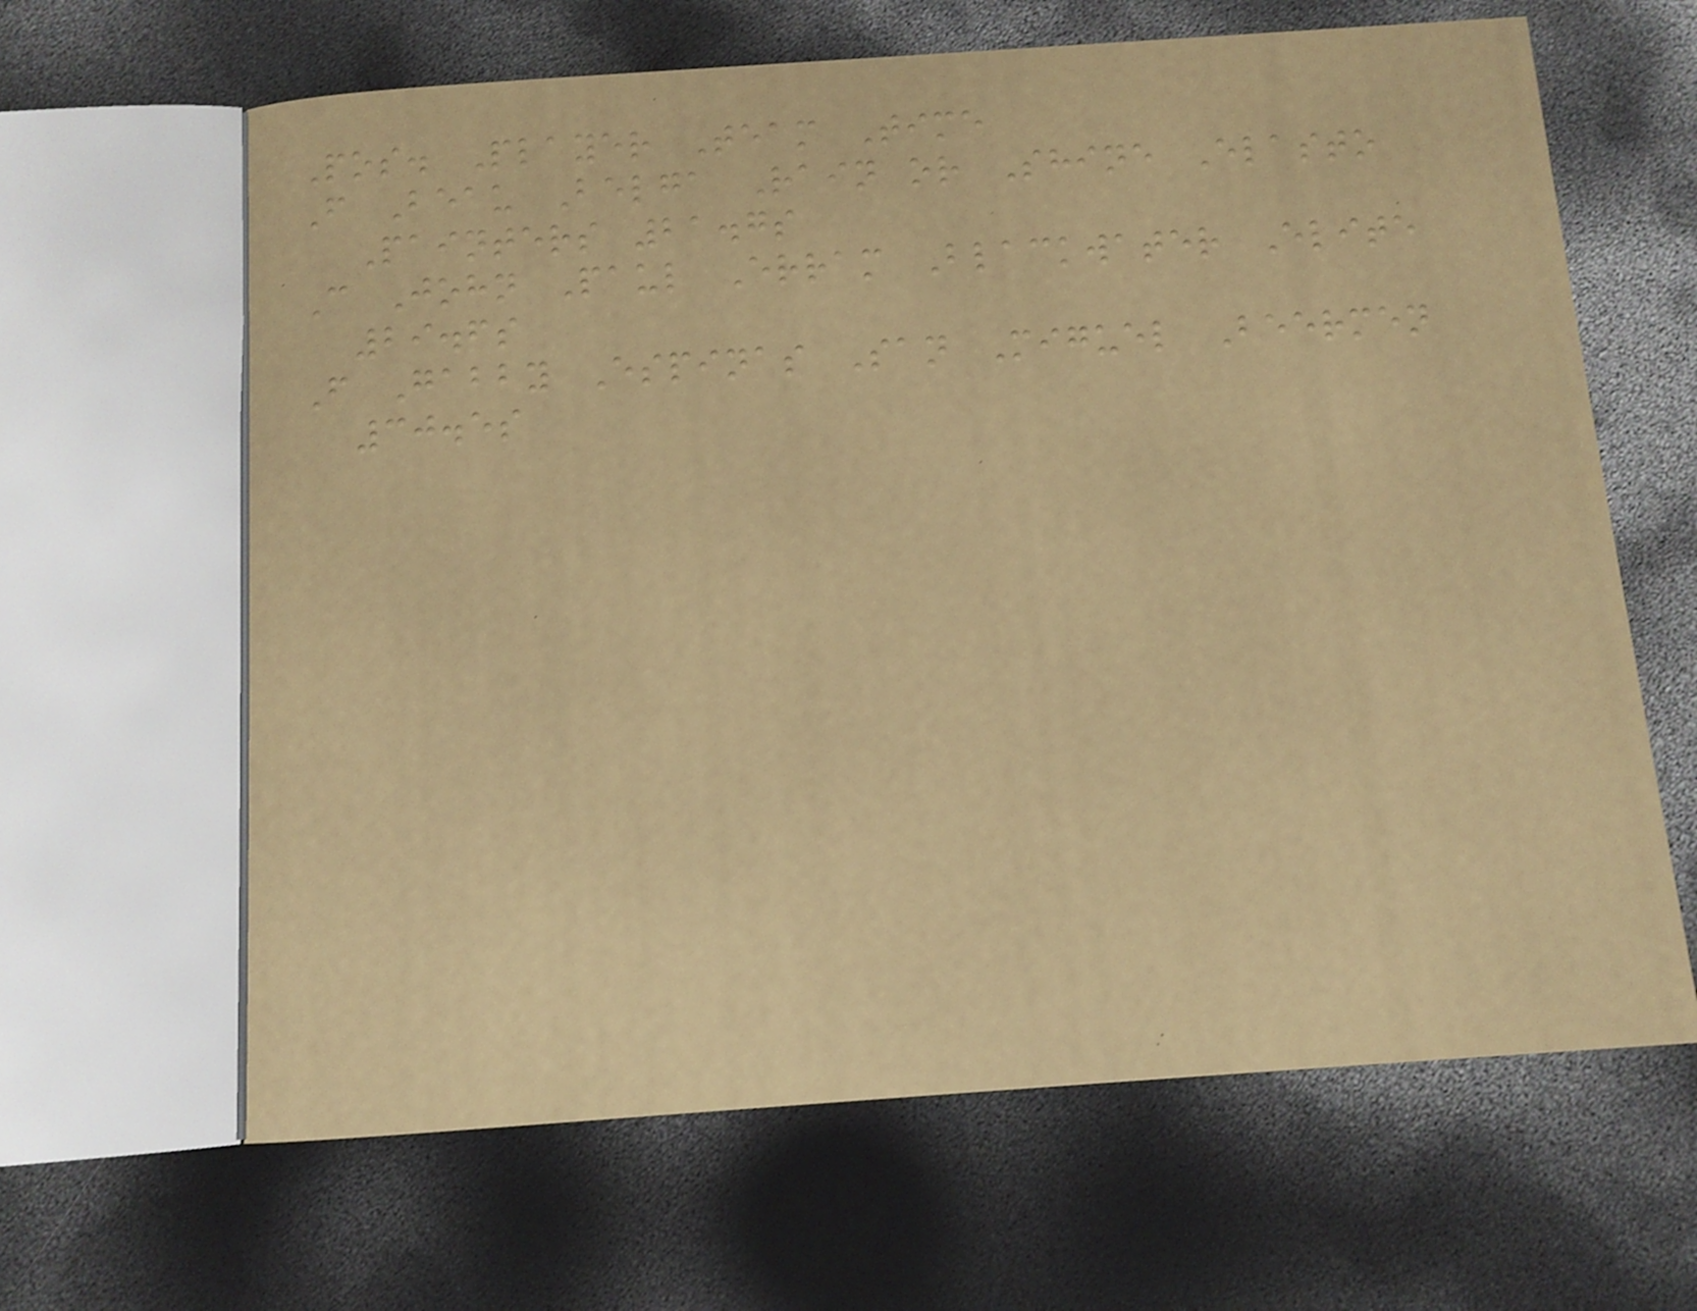Pos. Player Team Time
F Beau Belga Rain or Shine Elasto
Painters 21.7s
C John Paul Erram Blackwater Elite
29.6s
F Gabby Espinas San Miguel Beermen
30.5s
